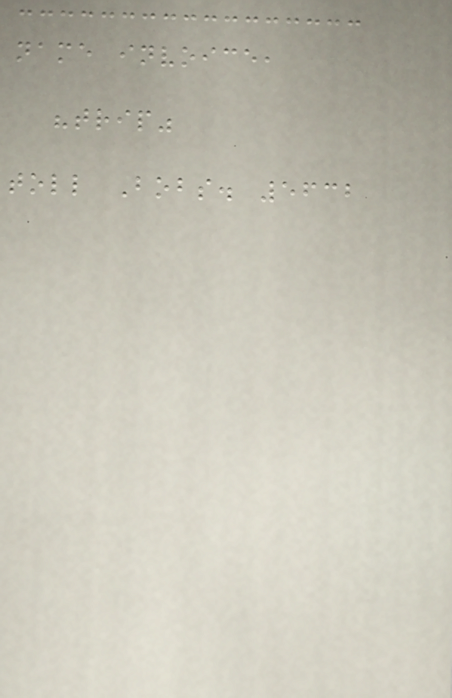name invoice,
"trip"
toll Bobs. 5632
